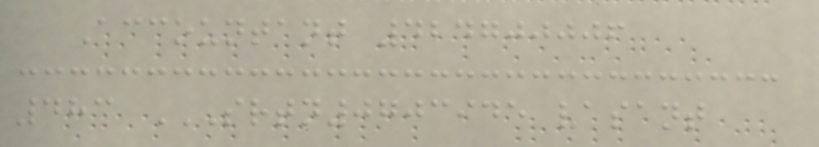Accountant 424700006
483 SRTN0703945 VASANT
